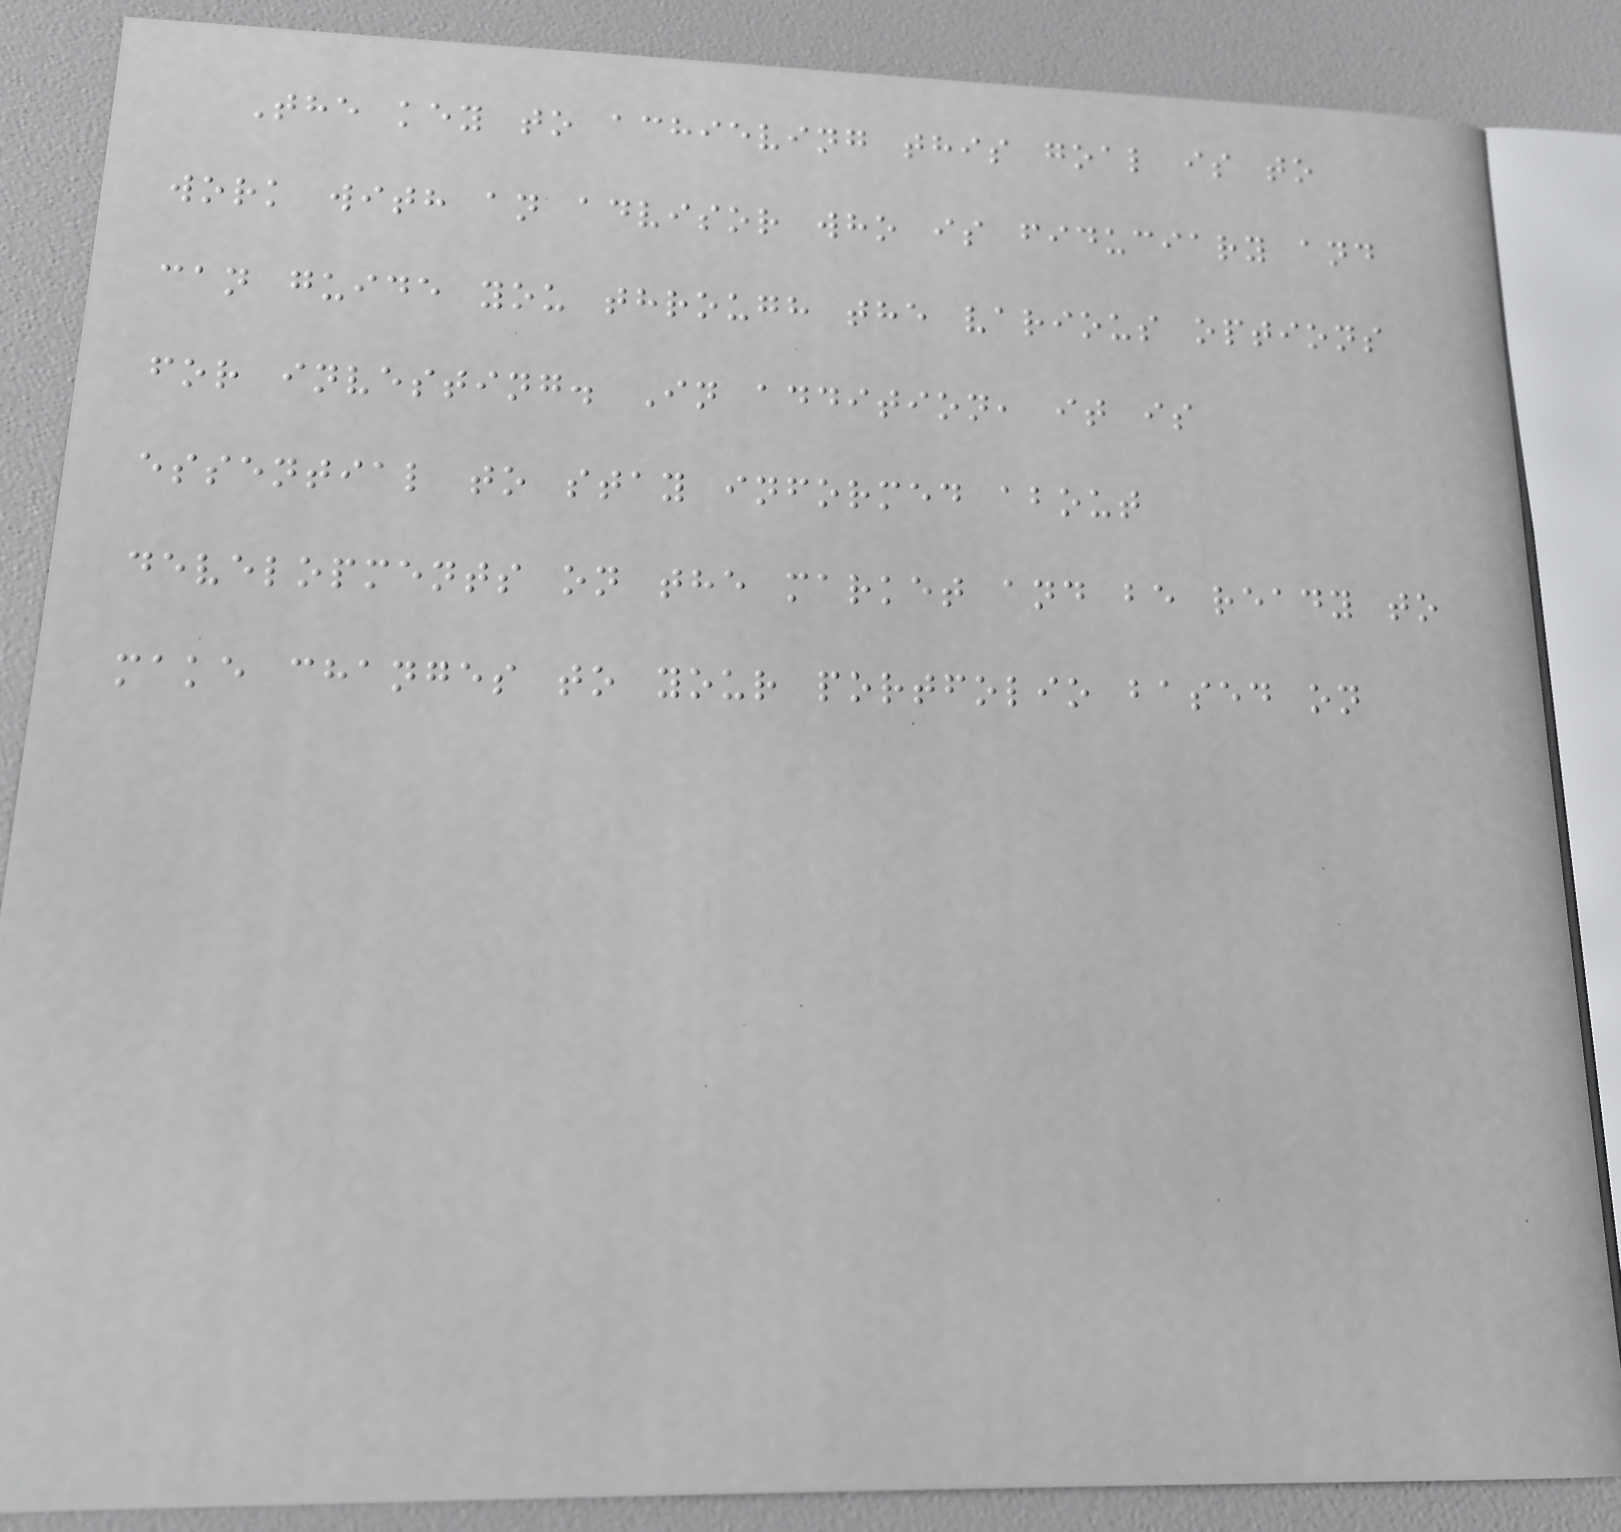The key to achieving this goal is to
work with an advisor who is fiduciary and
can guide you through the various options
for investing. In addition, it is
essential to stay informed about
developments on the market and be ready to
make changes to your portfolio based on
